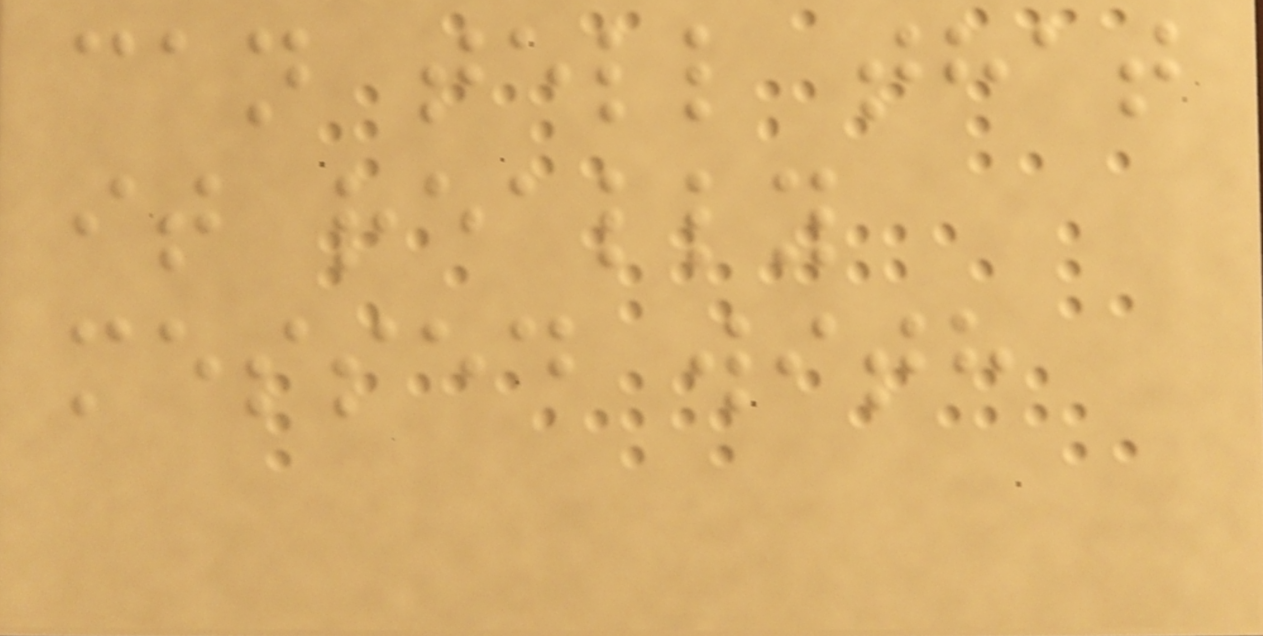can tell that
it really
messed with
